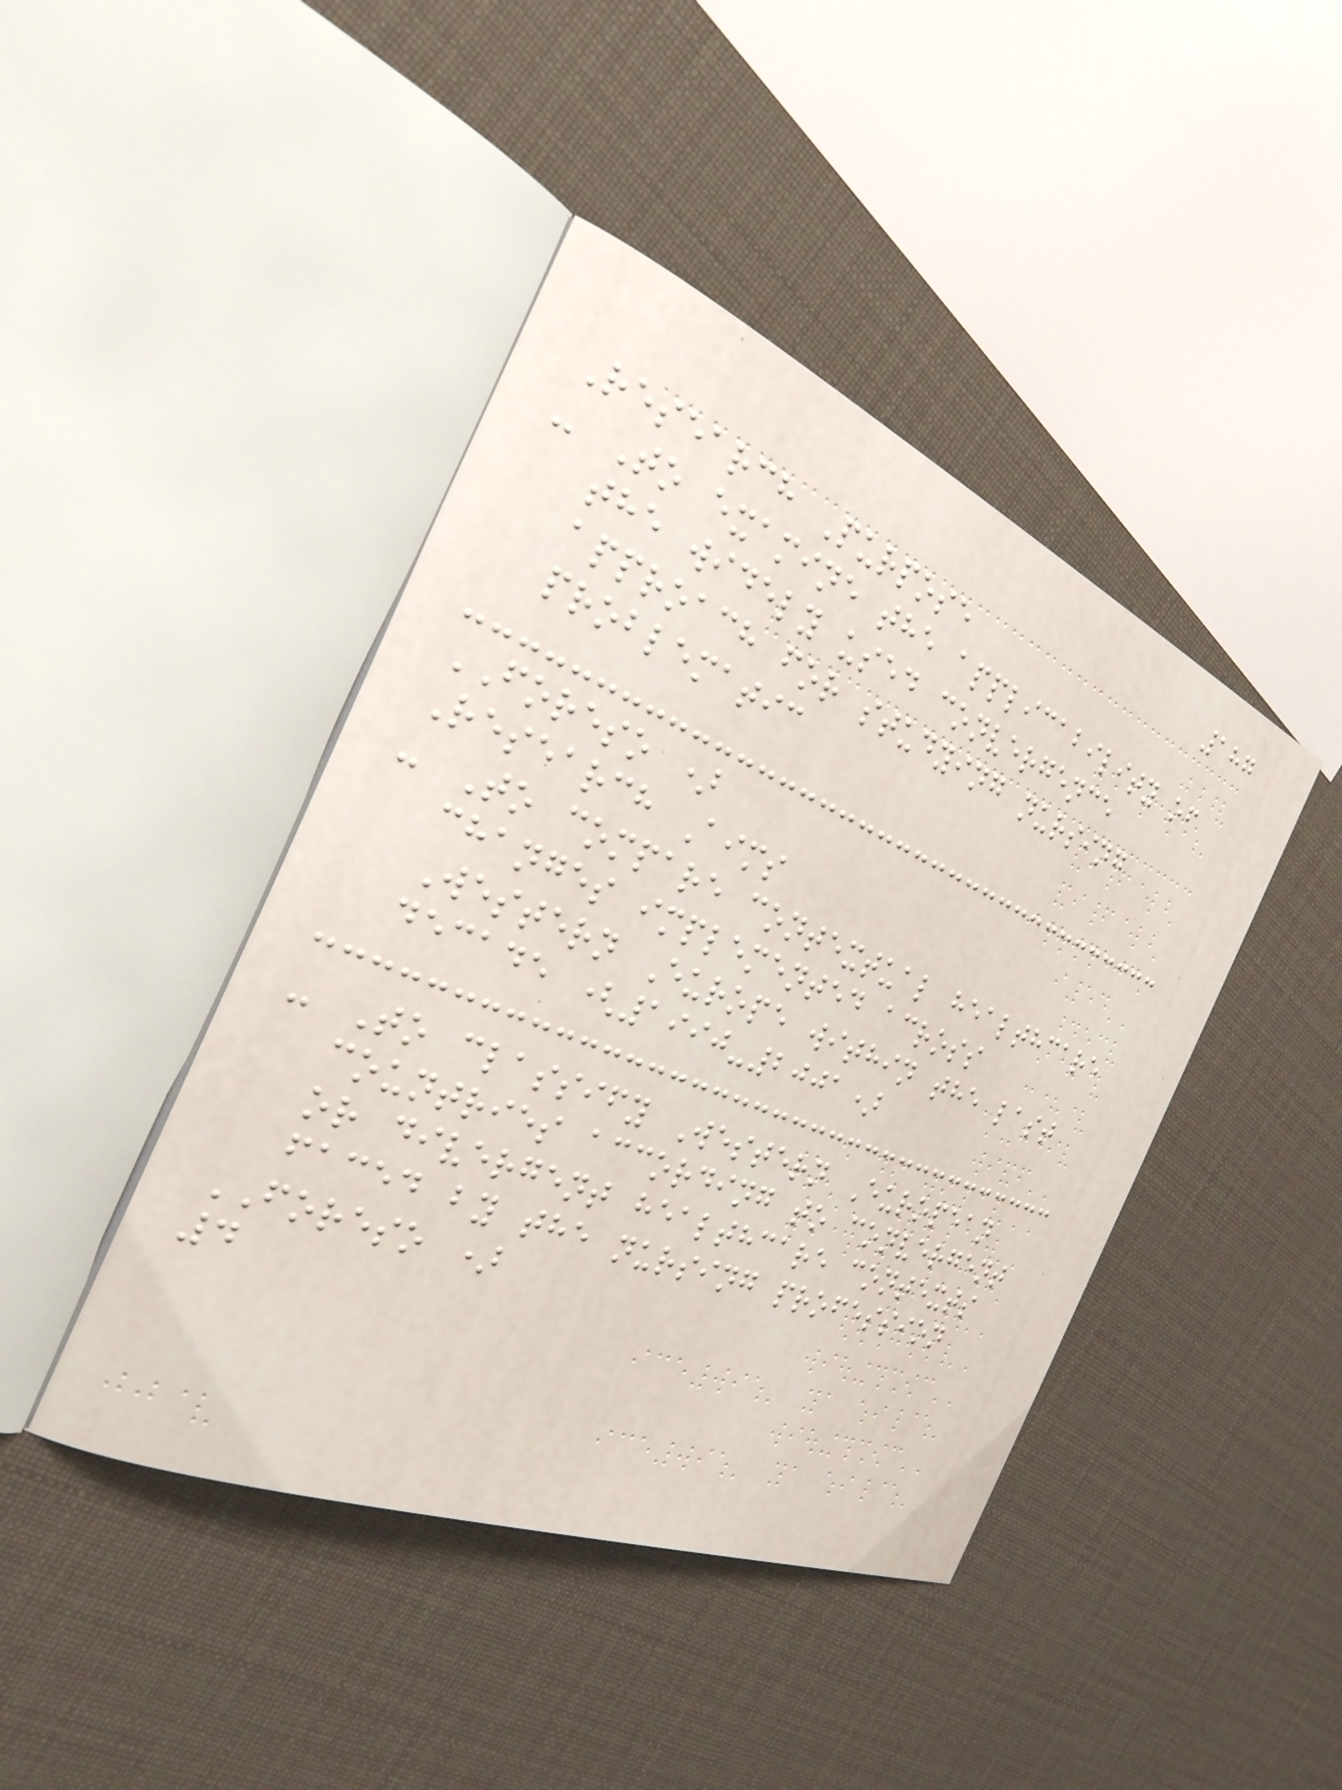187
Research Purpose
- To examine the applicability of
the widely used convergence
approach for studying nursing
problematic
FORESO )
Research Aims
- To compare contextual healthcare
changes implemented across
Western Europe within the last
decade (1990-2001)
- To classify Western European
countries according to convergent
or divergent healthcare contexts
faced by the nursing profession
FORESO )
4
